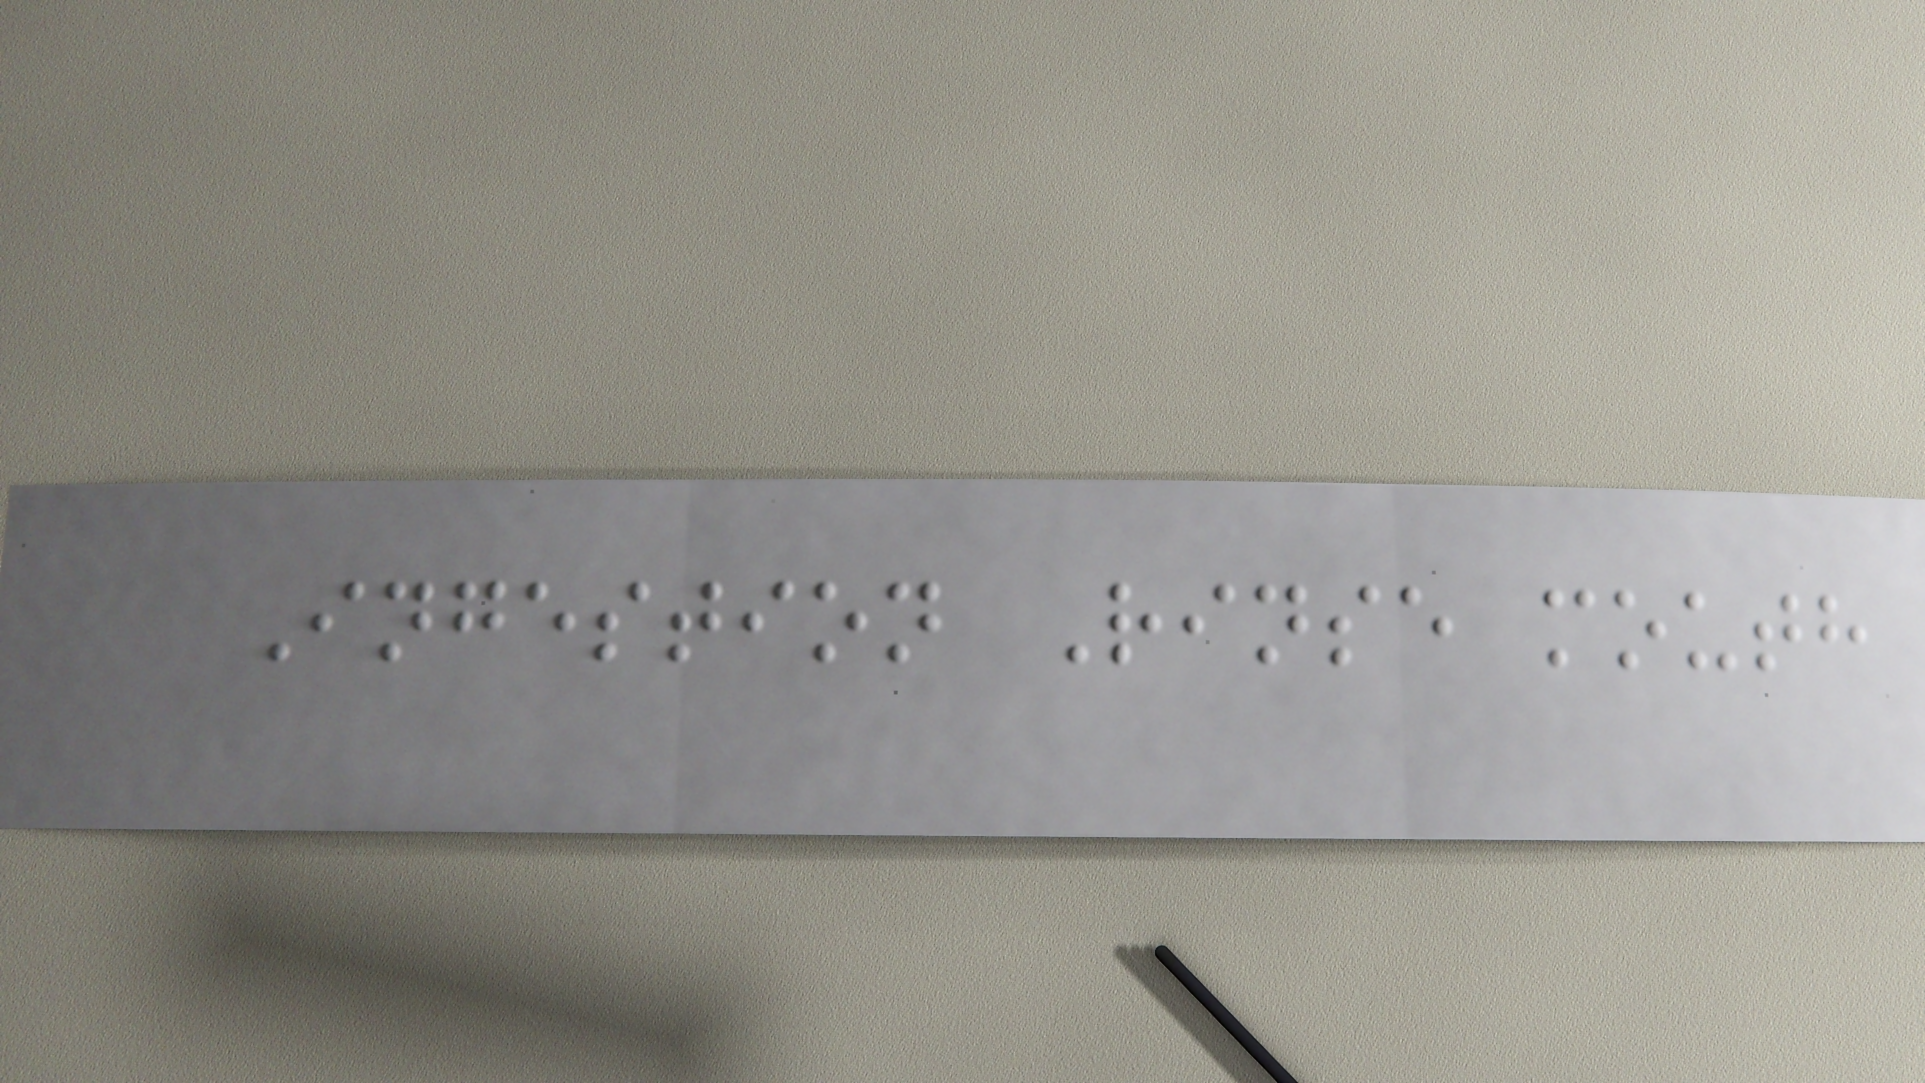Ingestion Rinse mouth
